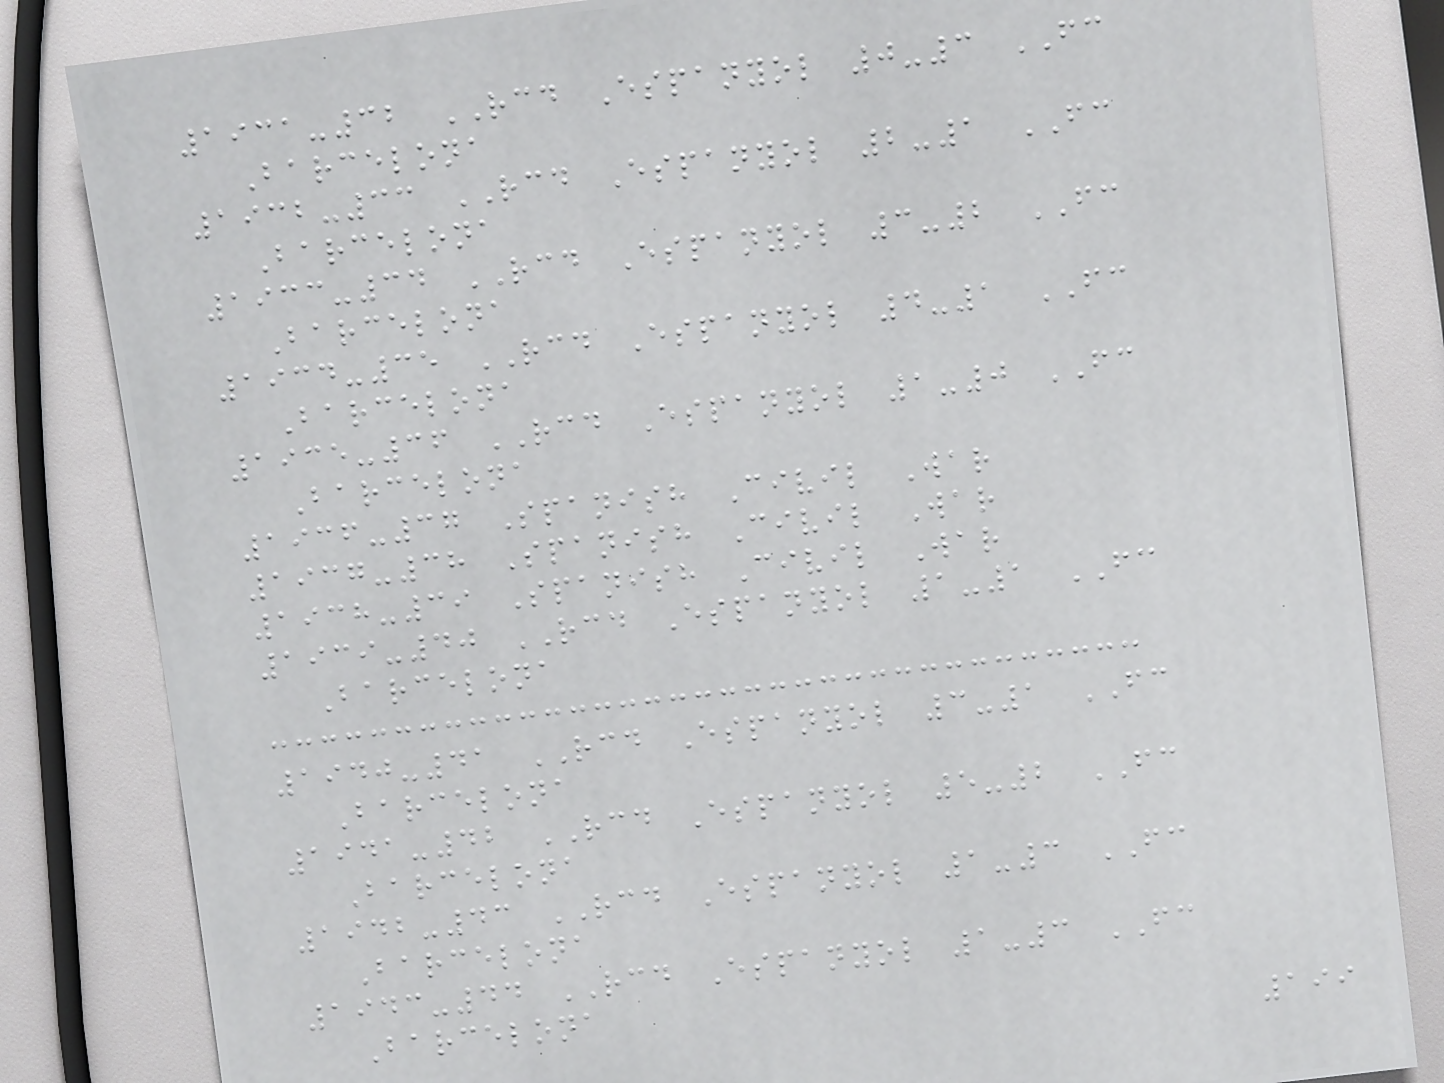1931-32 RCD Espanyol 0-3 FC
Barcelona
1932-33 RCD Espanyol 2-1 FC
Barcelona
1933-34 RCD Espanyol 3-2 FC
Barcelona
1934-35 RCD Espanyol 4-1 FC
Barcelona
1935-36 RCD Espanyol 1-0 FC
Barcelona
1936-37 Spanish Civil War
1937-38 Spanish Civil War
1938-39 Spanish Civil War
1939-40 RCD Espanyol 1-1 FC
Barcelona
1940-41 RCD Espanyol 3-1 FC
Barcelona
1941-42 RCD Espanyol 5-2 FC
Barcelona
1942-43 RCD Espanyol 1-3 FC
Barcelona
1943-44 RCD Espanyol 1-3 FC
Barcelona
199
